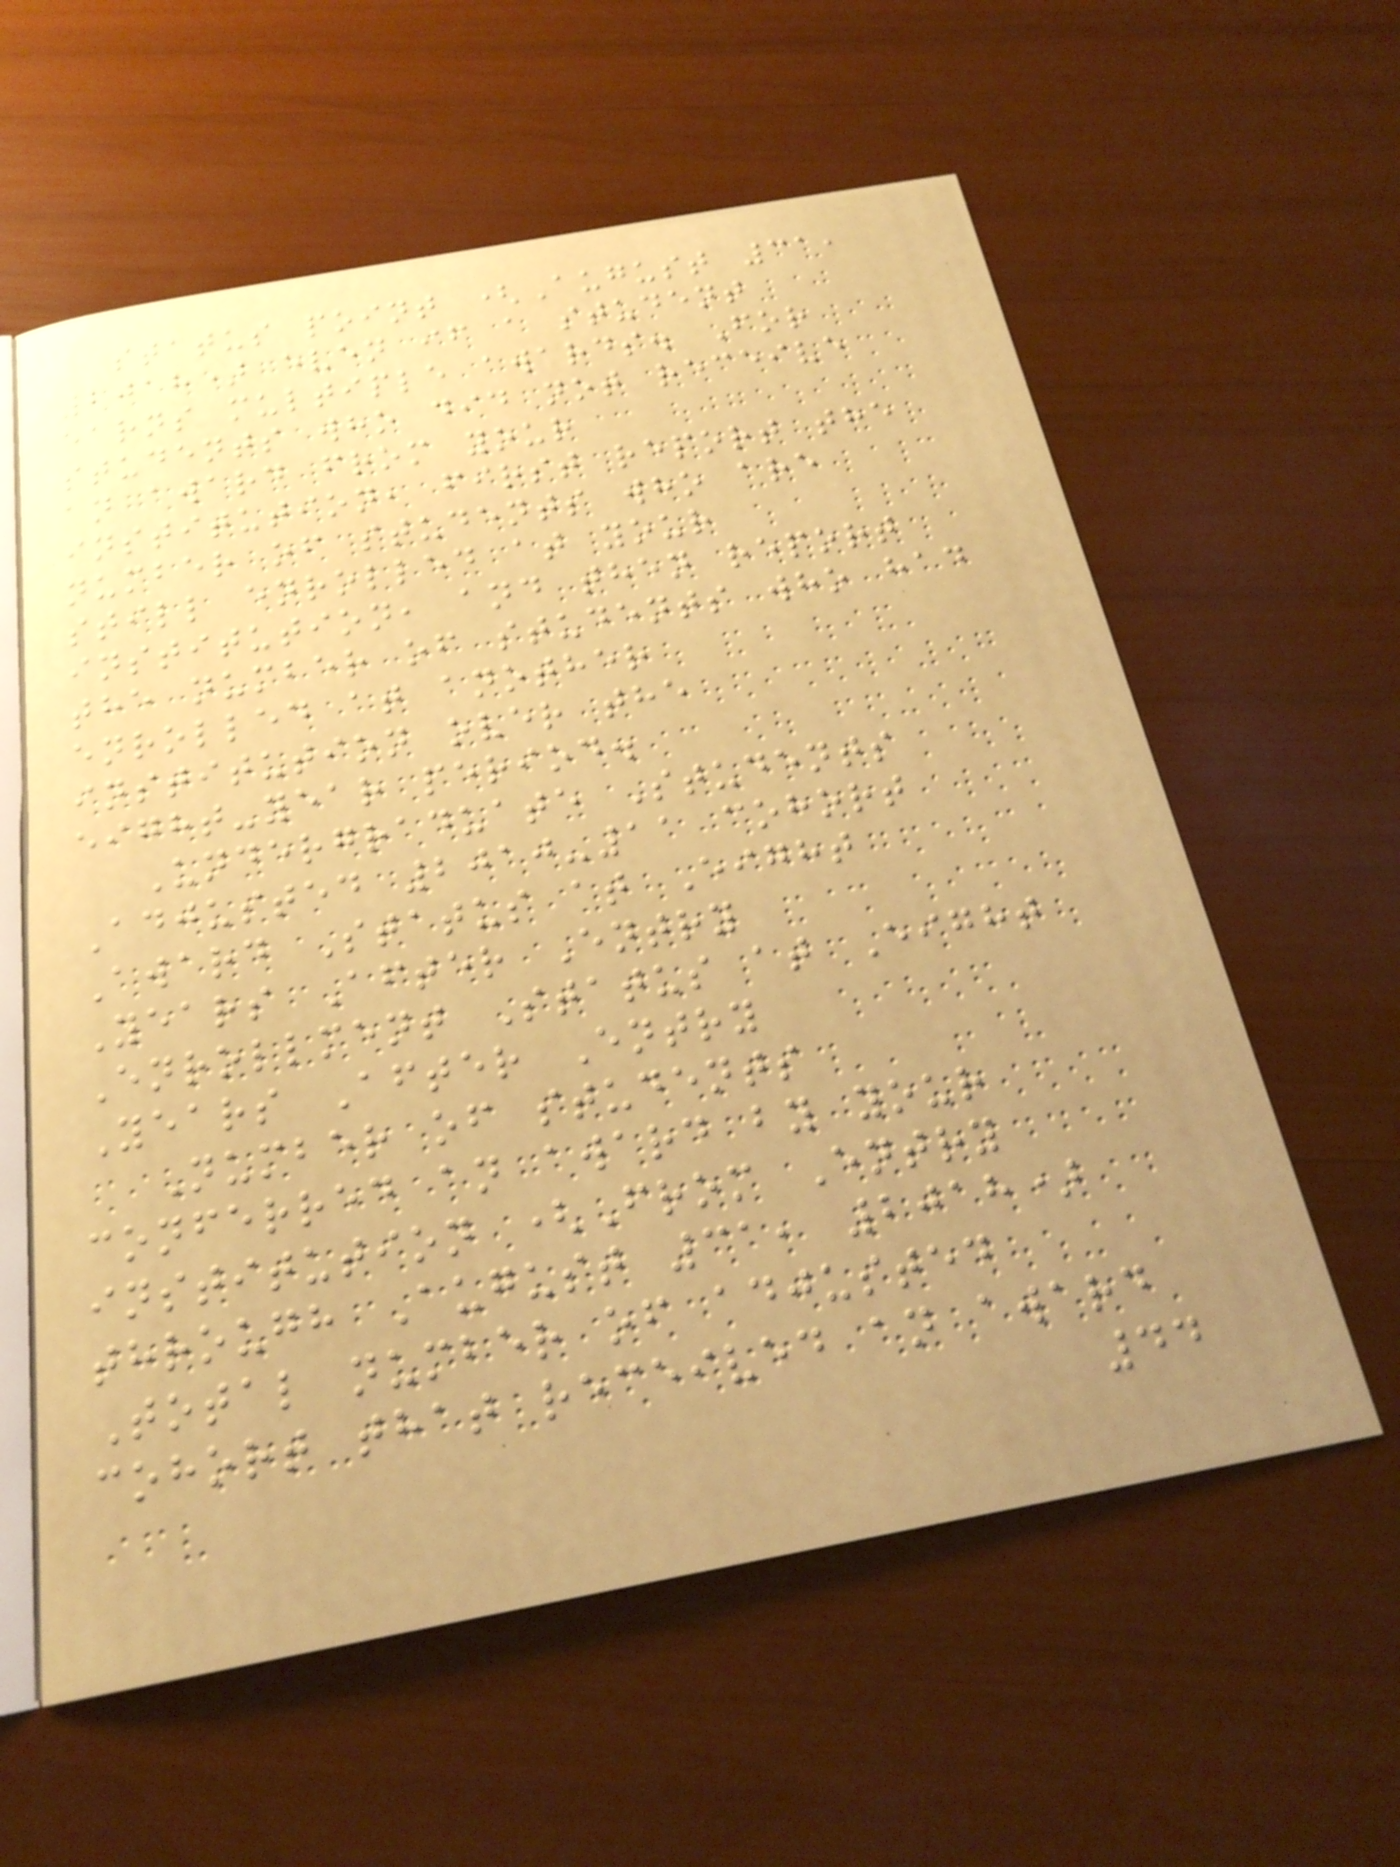status point (August 31,
2018) even if a student
earns multiple awards. For
students who did not receive
an award from your
institution, first report the
number of students who are
still enrolled at your
institution, and then report
the number of students who had
enrolled at another
institution over the
eight-year period.
Undergraduate Students
Adjusted 2010-11 cohort
Award Status at Eight
Years After Entry
Enrollment Status at Eight
Years After Entry
Number of students
conferred an award by your
institution (From Entry
through August 31, 2018)
Total number of adjusted
cohort that received an award
44
